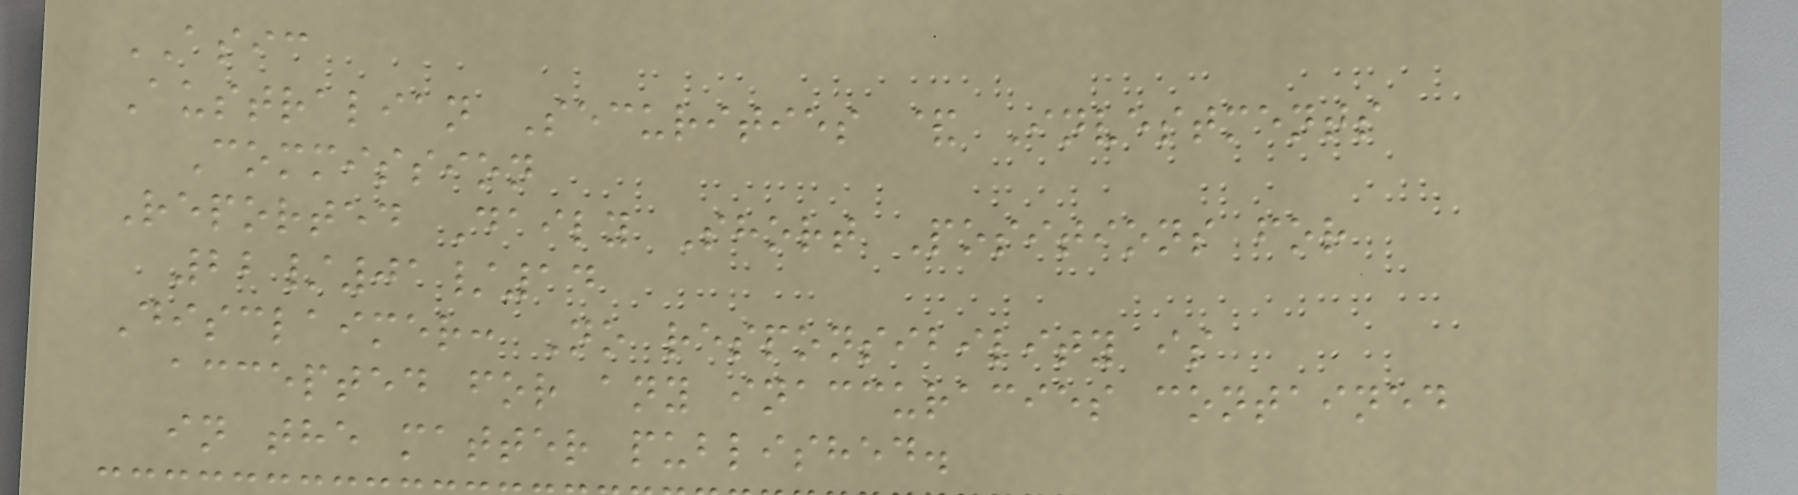ASIC
Australian Securities & Investments
Commission
Reported Daily Short Positions for
22/01/14
Disclaimer: No responsibility is
accepted for any inaccuracies contained
in the matter published.
